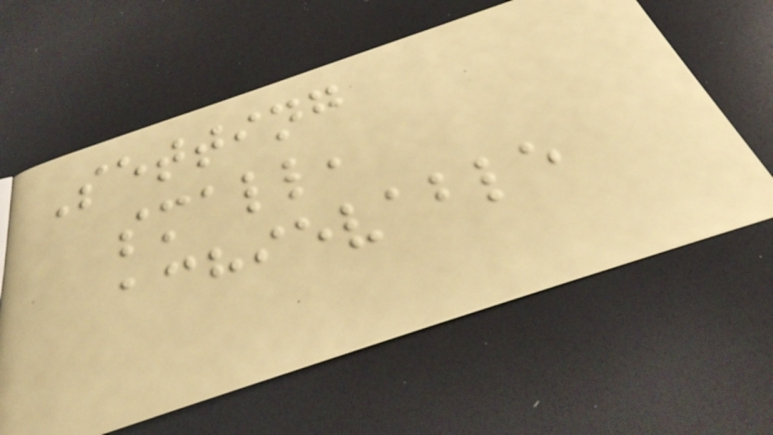Setting
small,
achievable
